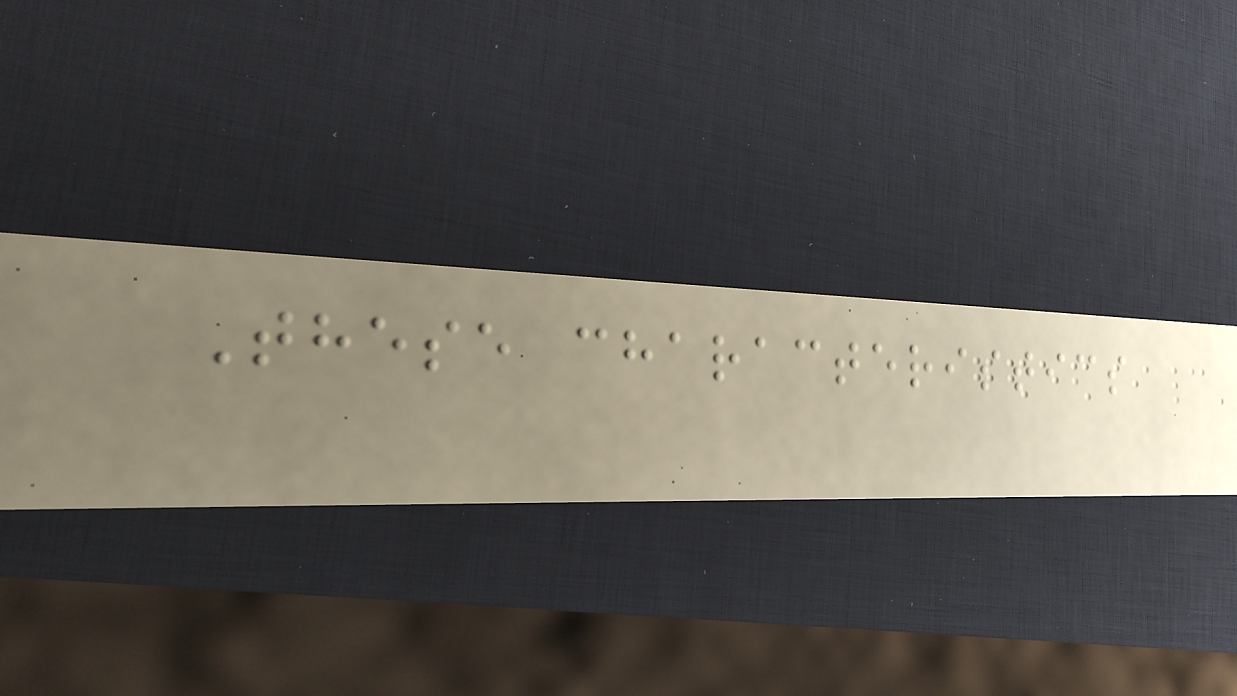These characteristics
